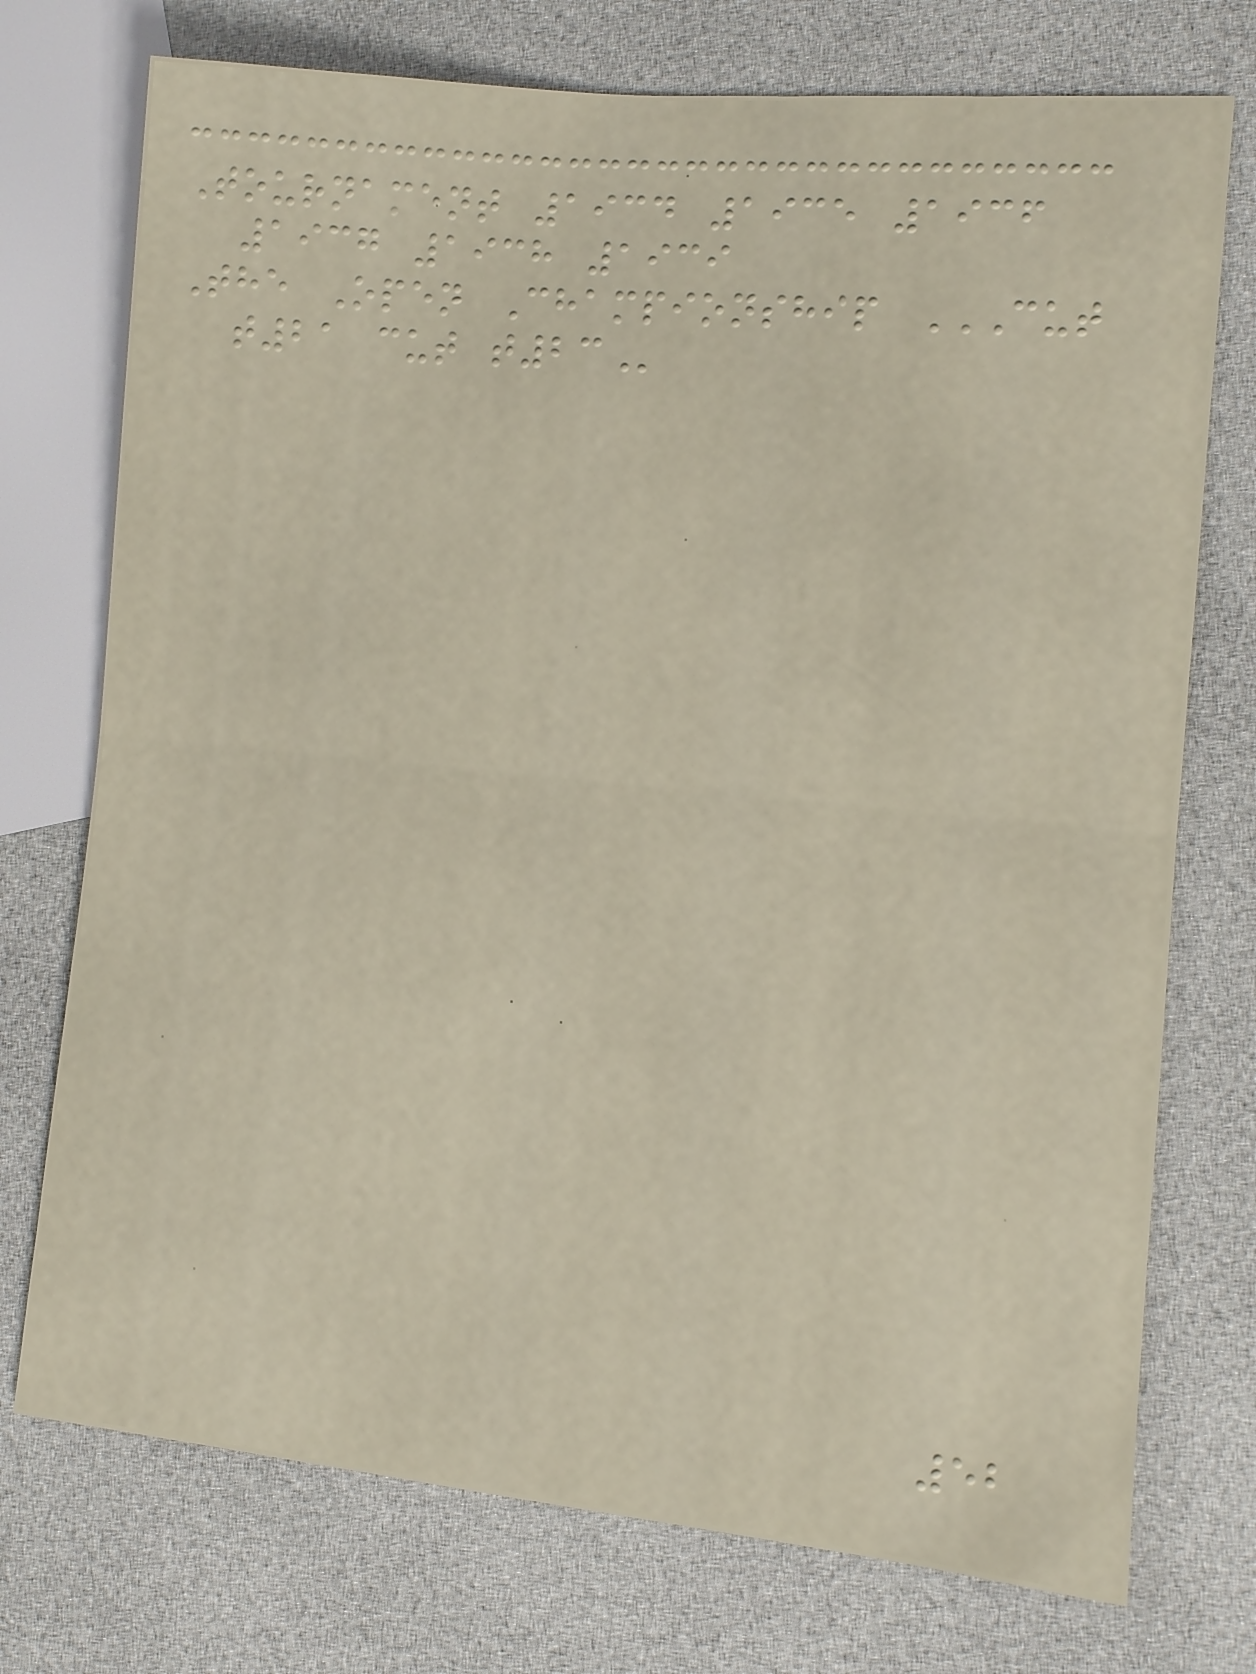Tournament 1934 1935 1936
1937 1938 1939
The Open Championship CUT
T21 CUT T23
52
